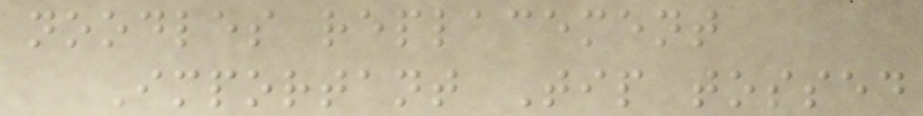noodles replacement
Important Tip tossed
